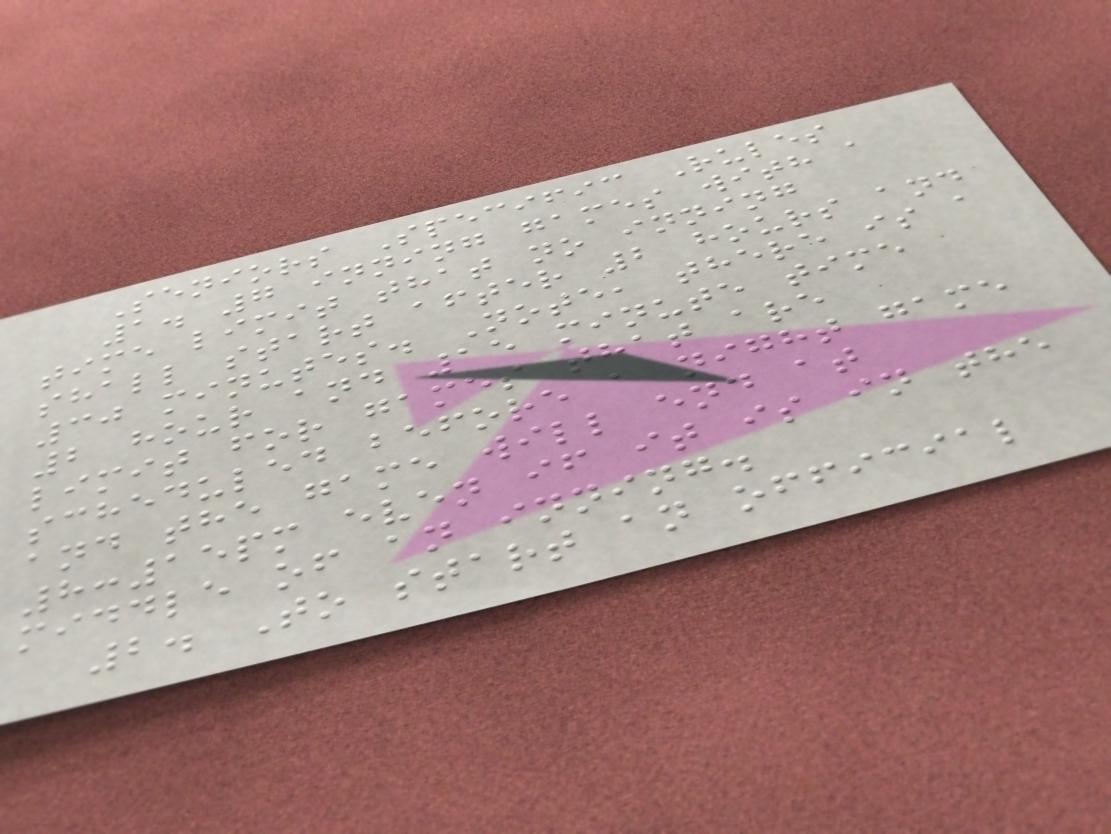Seniors Specific Rules
1. 7 inning games with a
time limit that no inning
shall start after 2 hours and
30 minutes. Note, there is a
2 hour and 15 minute time
limit for games that are
scheduled before a night game
and the game will end at
8:15pm even if it is in the
middle of an inning.
2. To start an official
